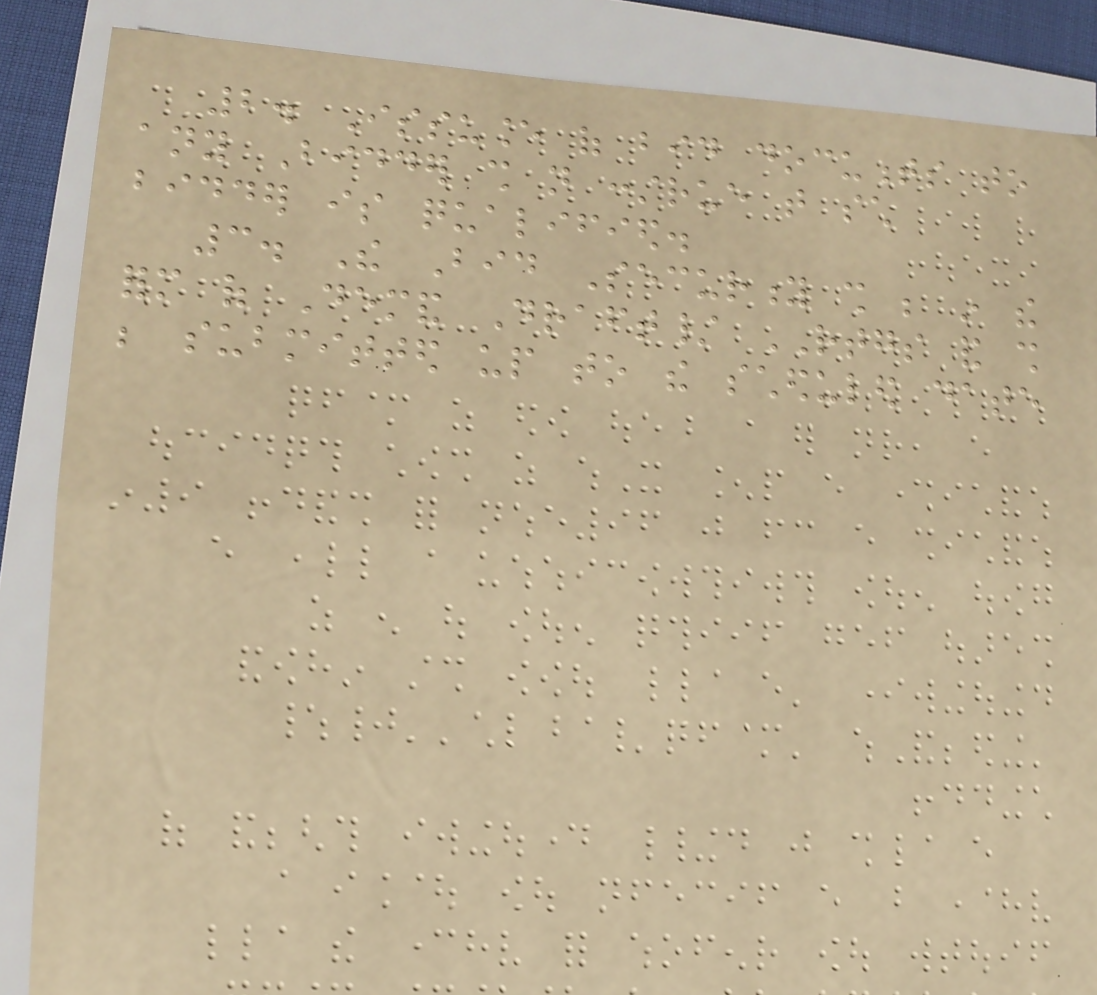2. Issuance of bid documents to
any Bidder shall not construe that such
bidder is qualified.
3. The Bid Security shall be in the
form of Demand Draft/ RTGS and shall
be submitted up to the scheduled date
